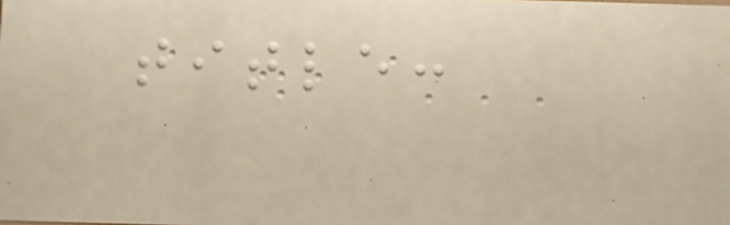title:
